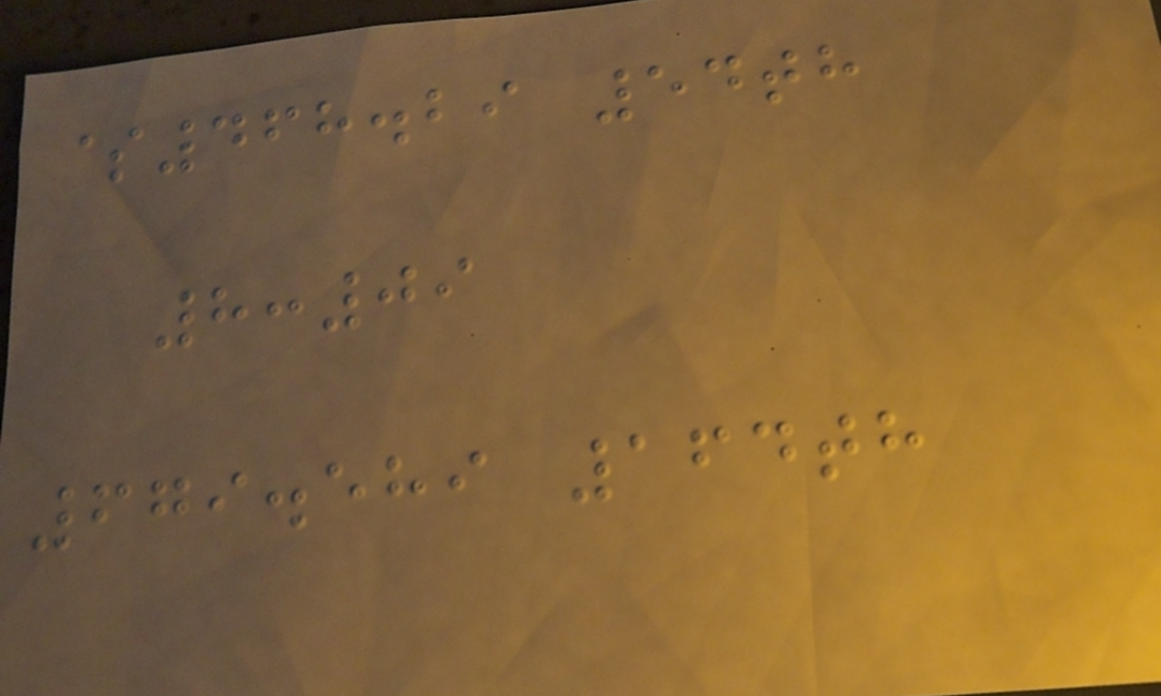$468.29 54th
8:09
679.589 164th
